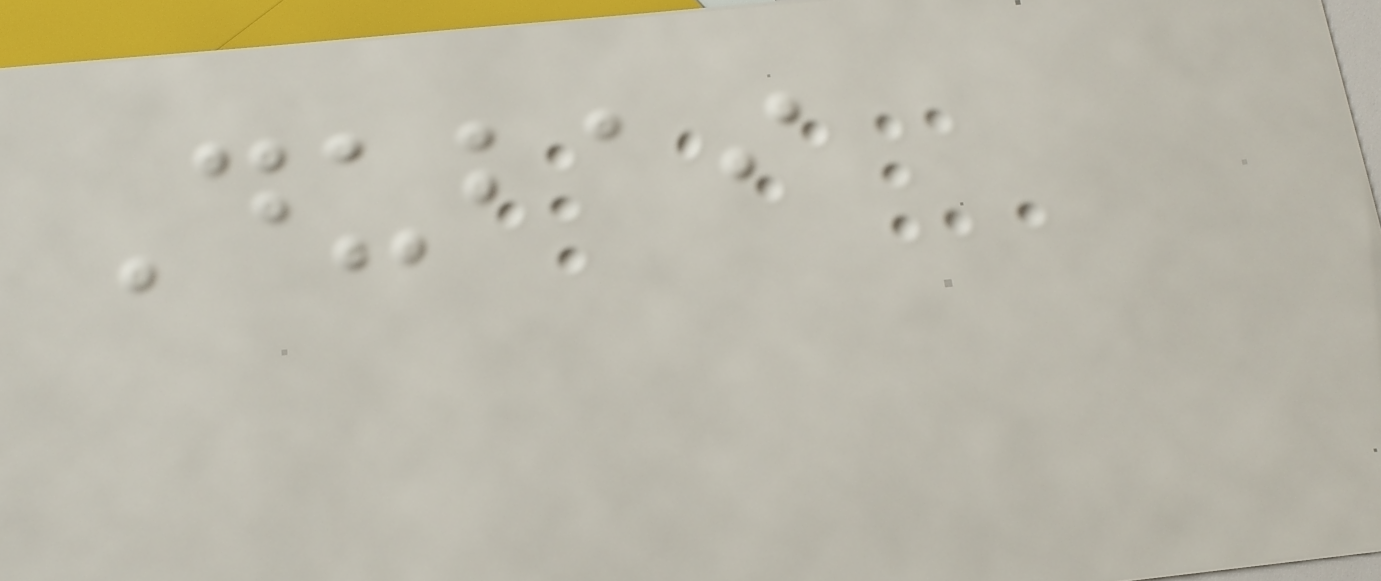Dubai
